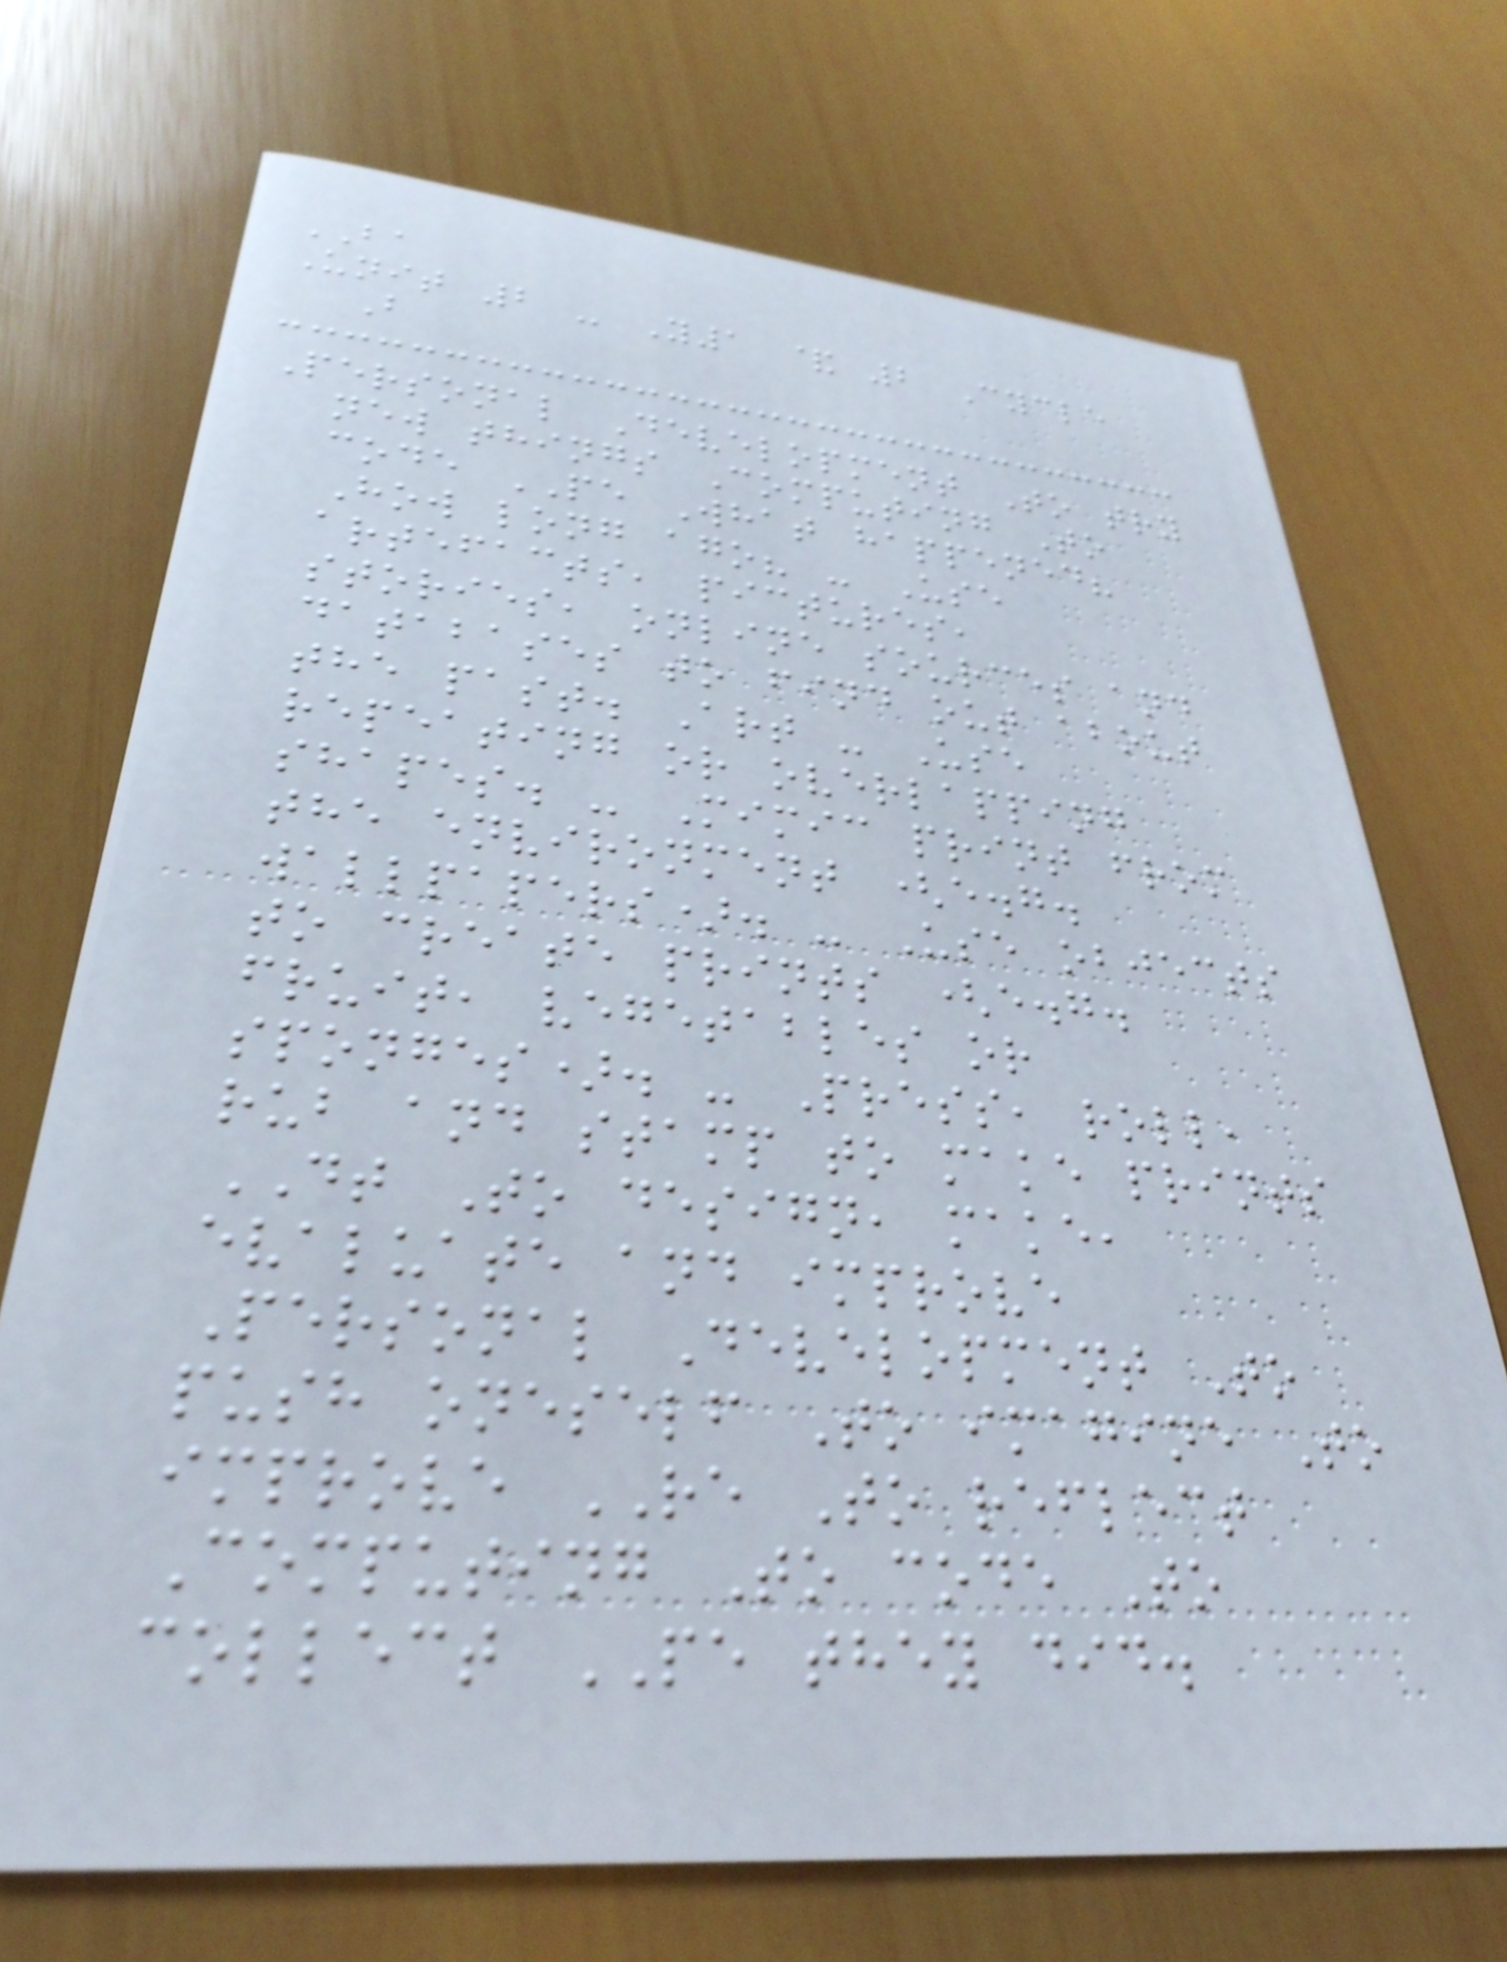BA
Unit 2 - Y1 & 2 Cycle
B
Personal Development To try
new things Computing To
code PE What happened?
How long ago? - Use
artefacts, pictures,
stories, online sources and
databases to find out about
the past. Art - Use
repeating or overlapping
shapes. - Mimic print from
the environment (e.g.
wallpapers). - Use objects
to create prints (e.g.
fruit, vegetables or
sponges). - Press, roll,
rub and stamp to make prints
DT To design, make,
evaluate and improve
Personal Development To
push oneself To imagine To
improve RE To reflect
Computing To code To
collect PE they did.
